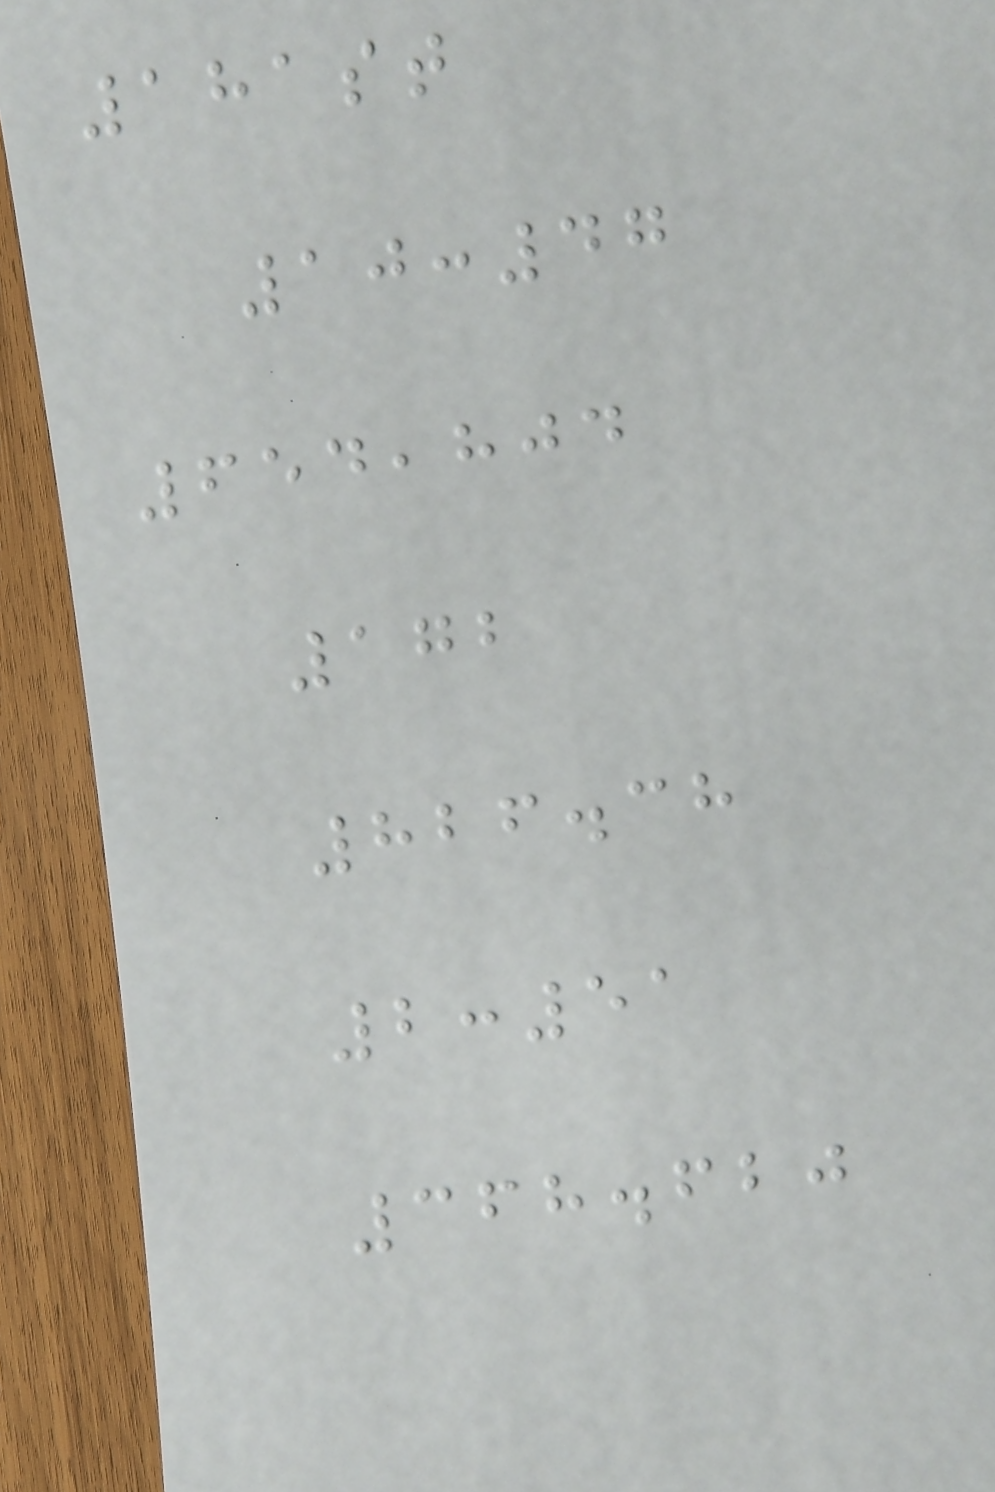181st
10:47
654,804
172
826.38
2:51
368.620
